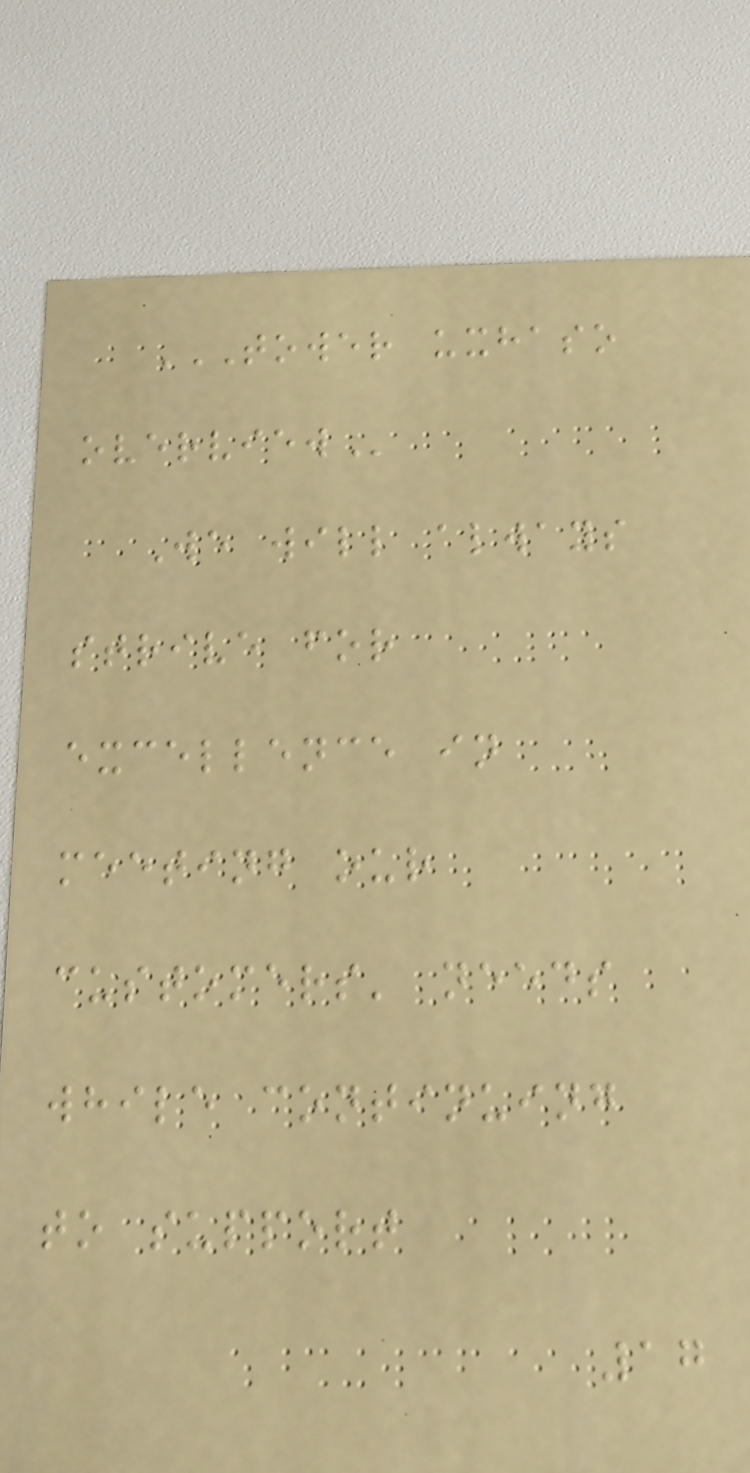TOWER UXHASO
OVERVIEW
We will always
strive for
excellence in
meeting our
customers' needs
while continuing
to support
17
